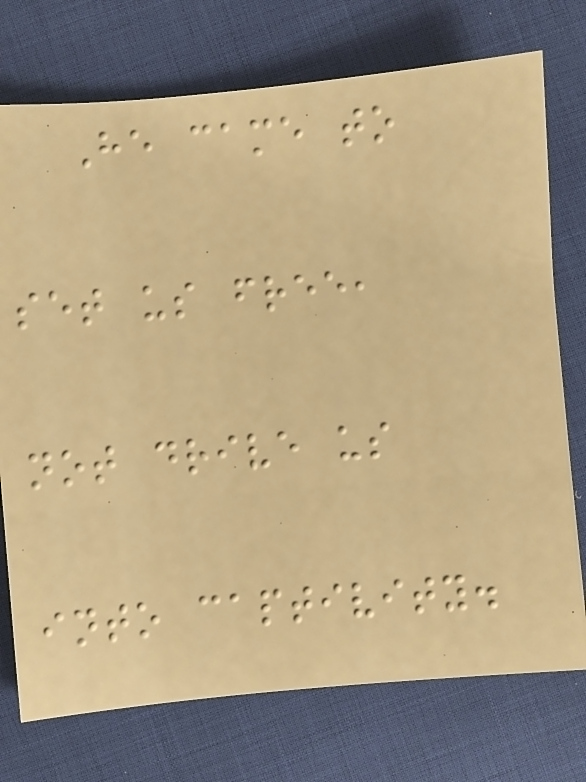He came to
set us free,
not drive us
into captivity.
